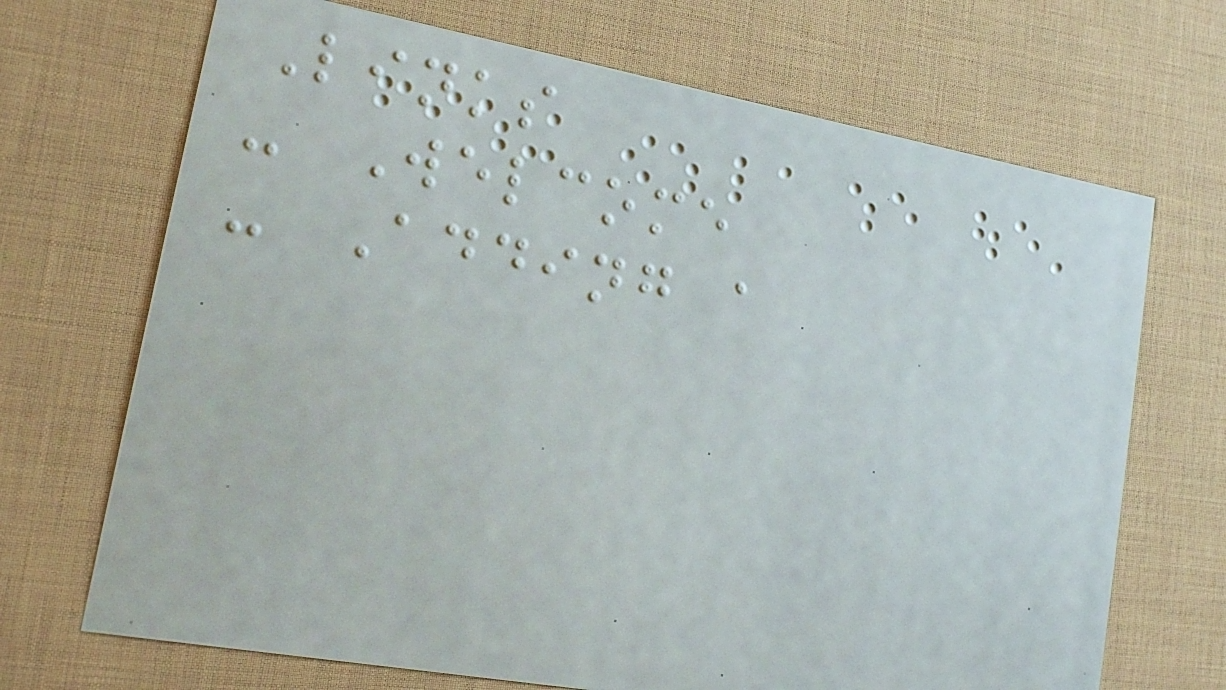Links
- Welcome
- Adding a
